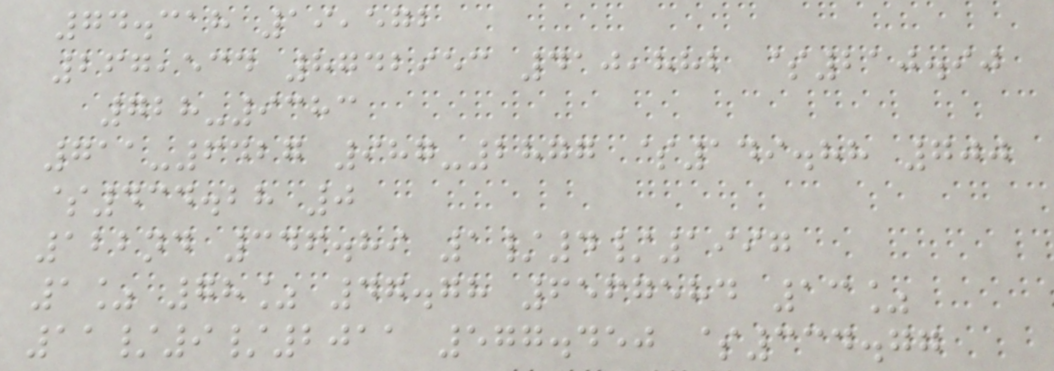74.318 19,572
267,534 8742953 410,882 $210.90
728-9383
711-6427 987-2877 $149.88 700
$434.28 0
122nd 346.89 1/4/1997
1% 78% 47.78 6567584 13%
11/9/2011 577.450 $334.77
